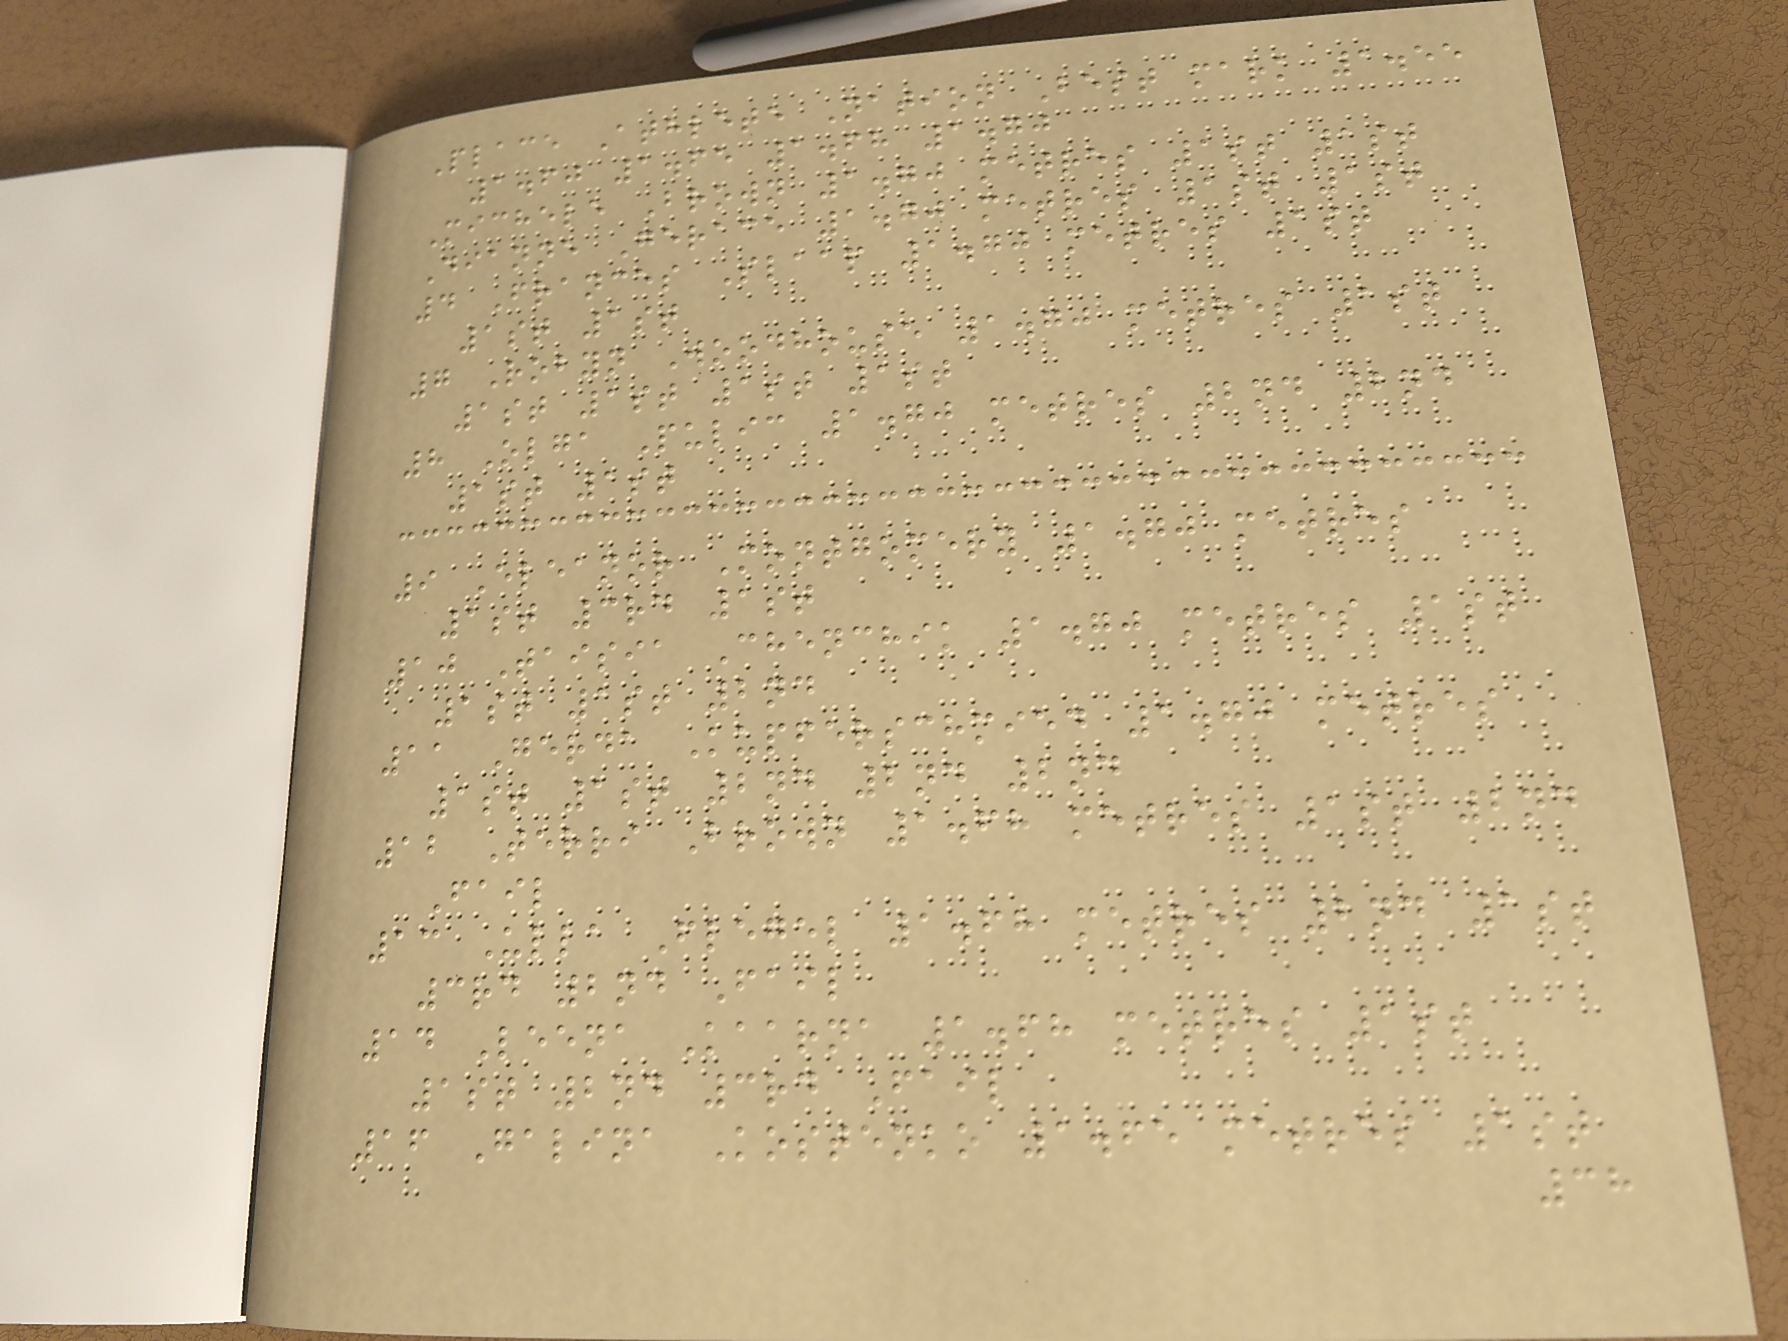Place Athlete Nation Best mark 1.55
1.60 1.65 1.68 1.70
Michele Brown 1.70 metres 1st 1st
Dianne Gerace 1.70 metres 1st 1st
4 Frances Slaap 1.70 metres 1st
1st 1st
7 Robyn Woodhouse 1.70 metres 1st
1st 1st 1st 1st
8 Olga Pulic 1.70 metres 2nd 2nd
1st 1st
9 Eleanor Montgomery 1.70 metres
1st 3rd 1st
10 Taisia Chenchik 1.70 metres 1st
1st 1st 2nd
11 Gerda Kupferschmied 1.70 metres
1st 1st 2nd 2nd 2nd
12 Terri Brown 1.68 metres 1st 2nd
Fail
13 Ulla Flegel 1.68 metres 2nd 1st
3rd 2nd Fail
14 Leena Kaarna 1.68 metres 1st
1st 2nd 3rd Fail
16 Galina Kostenko 1.65 metres 1st
38
